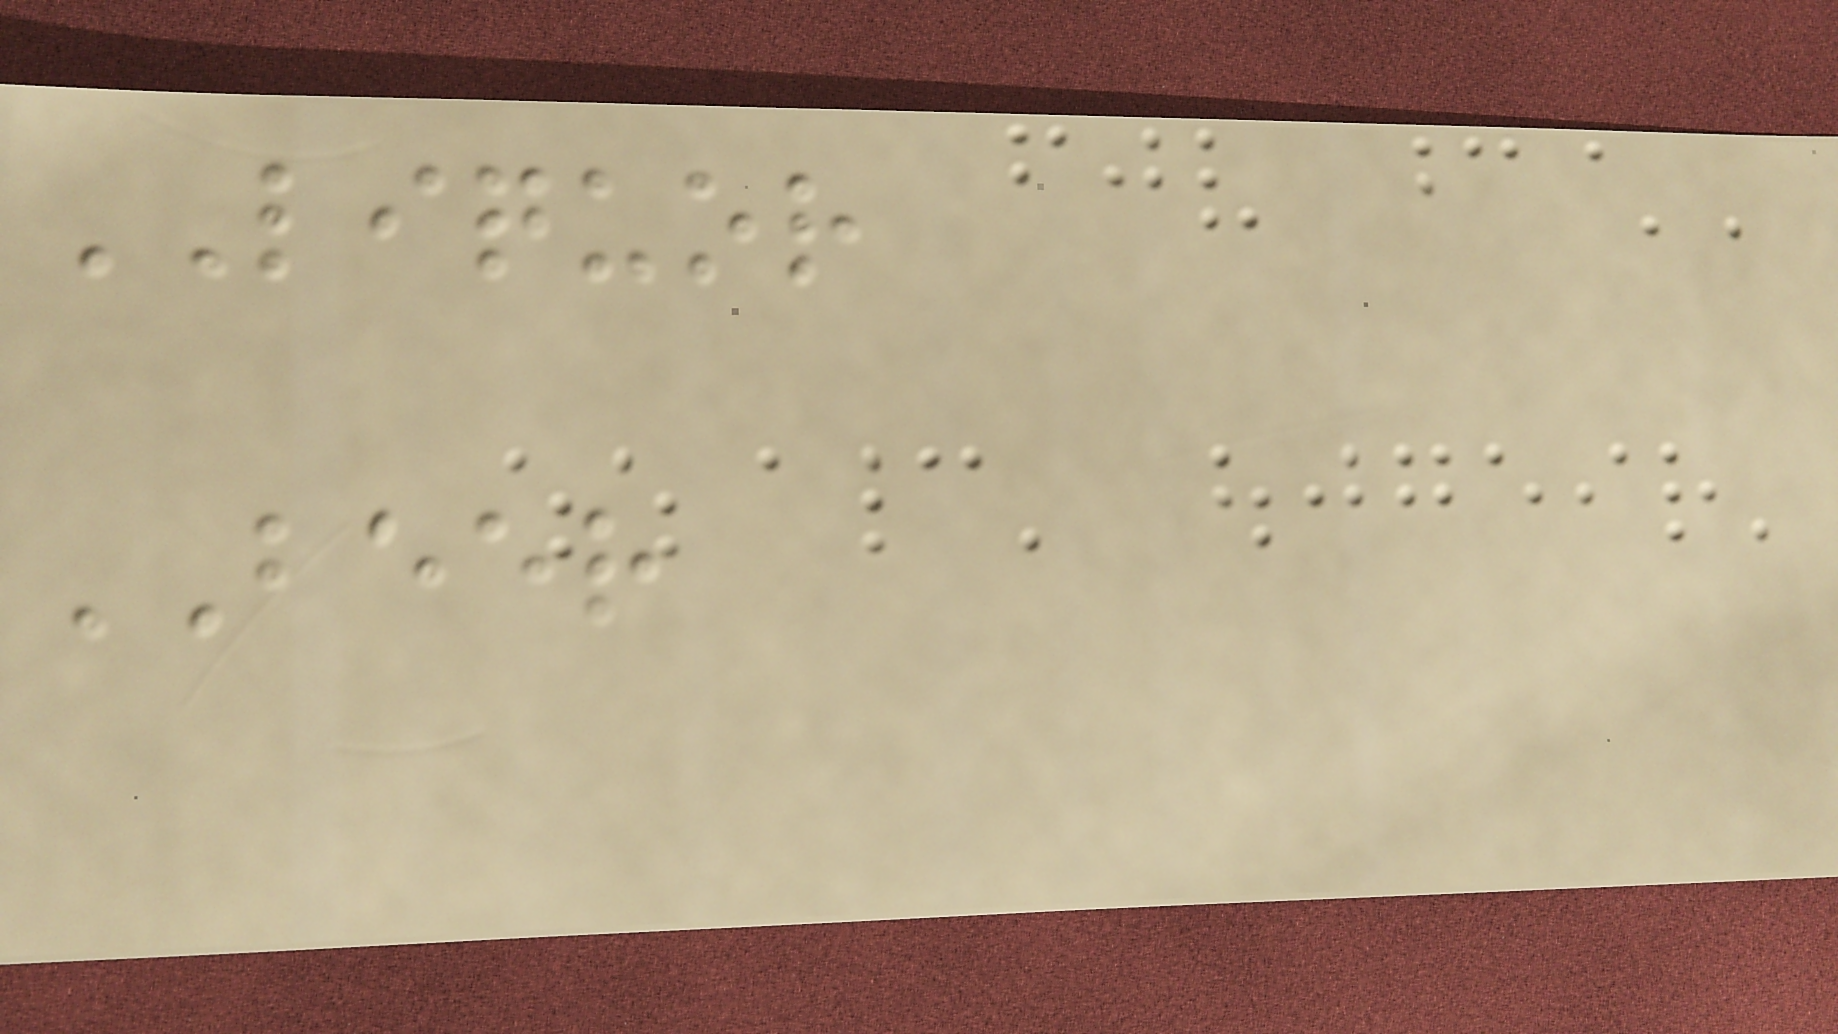LIQUOR
BEER
